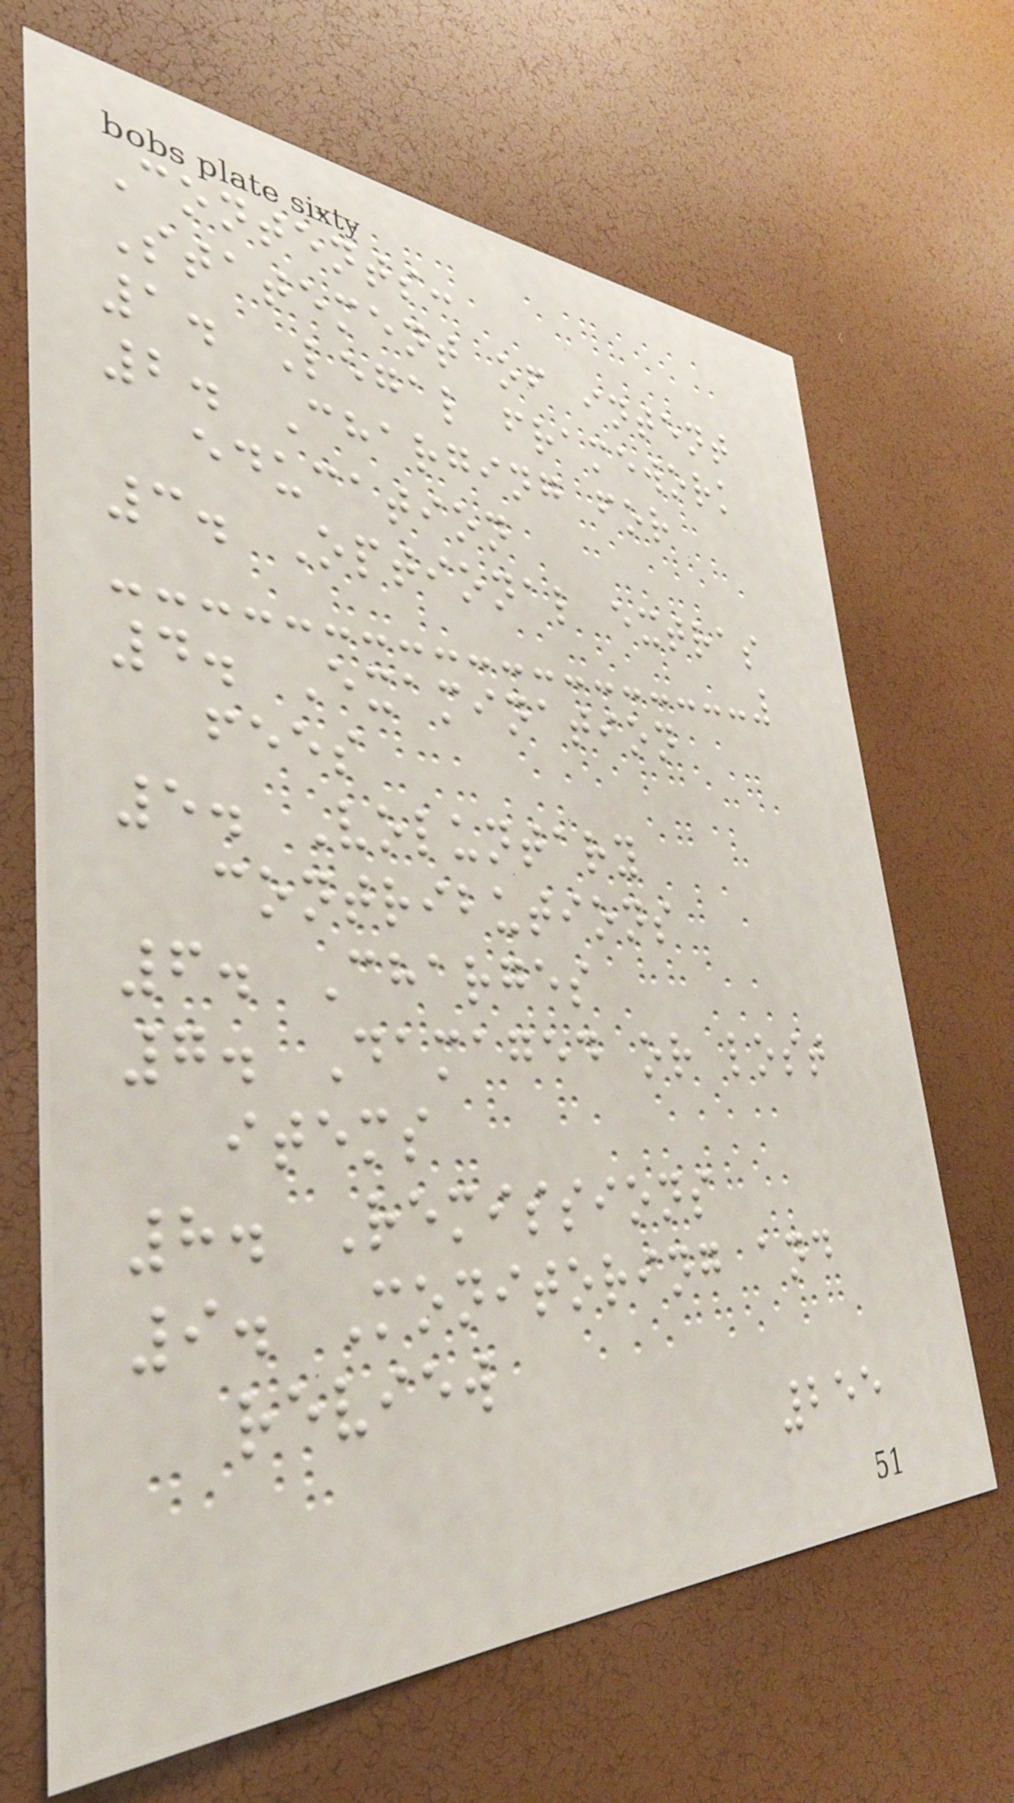Contents:
Statement of intent
1. Legal framework
2. Charging for
education
3. Optional extras
4. Examination
fees
5. Voluntary
contributions
6. Charges
7. Damaged or lost
items
8. Remissions
9. Monitoring and
review
255
